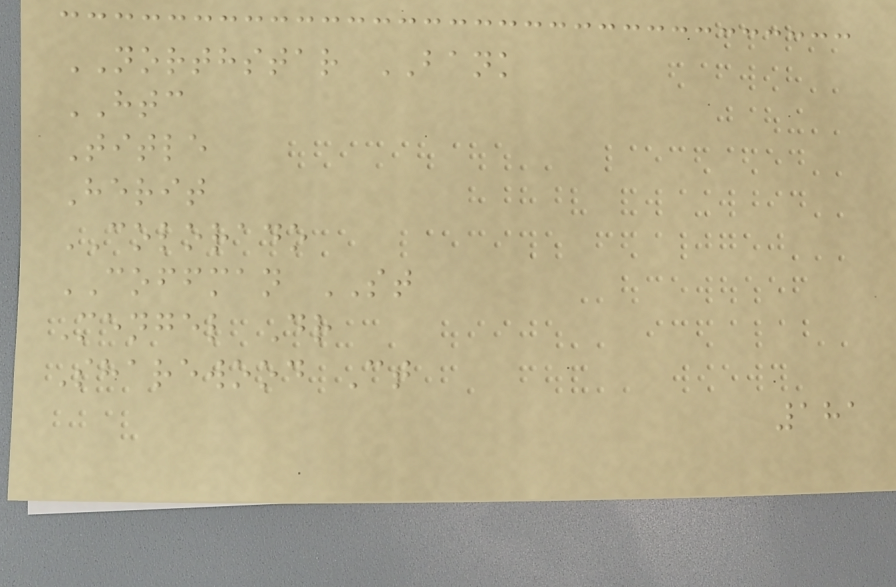NORTHSTAR BANK
HTC
Title
Herit
COLORADO
COFFMAN ST
Mengel Dr
Sharewood Ct
181
